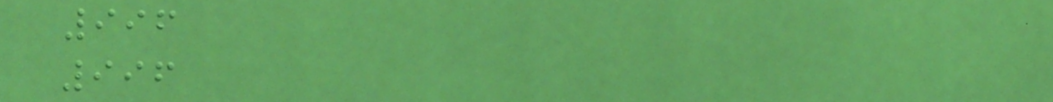996
996
